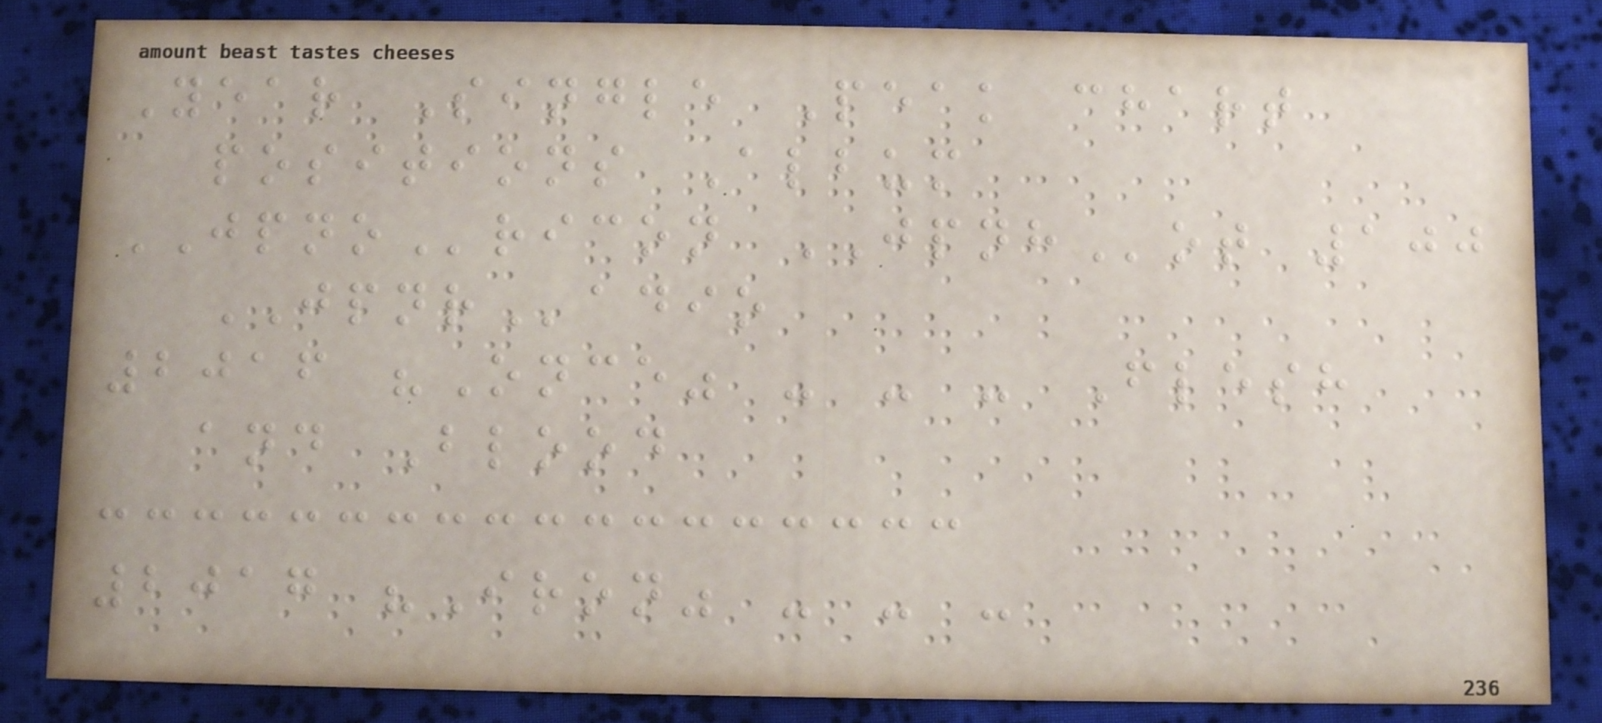Year Single Peak chart
positions Album
JPNOricon JPNHot 100
JPNRadio
2016 "Once" - - - Flesh
and Blood
2017 "Iron" - - -
